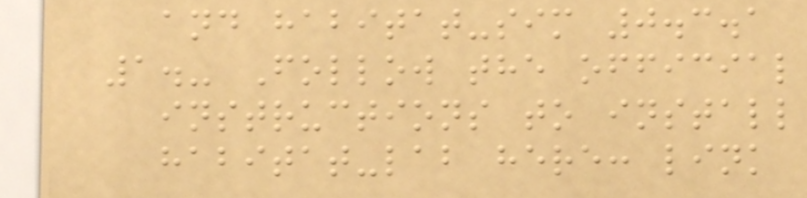and habitat-sim 0.3.1
1.- Follow the official
instructions to install
habitat-lab here: link
